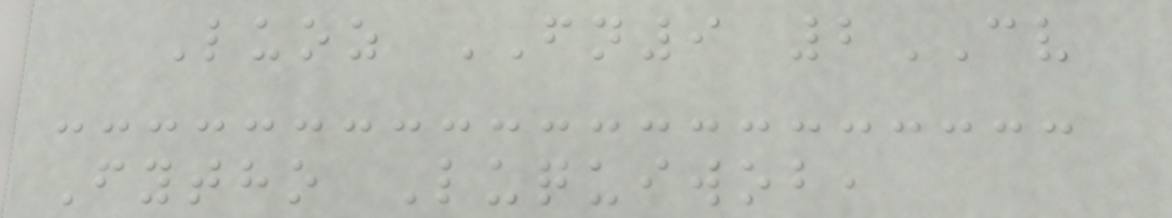Luoz FN9 2CV
Fytho Luquiwob,
